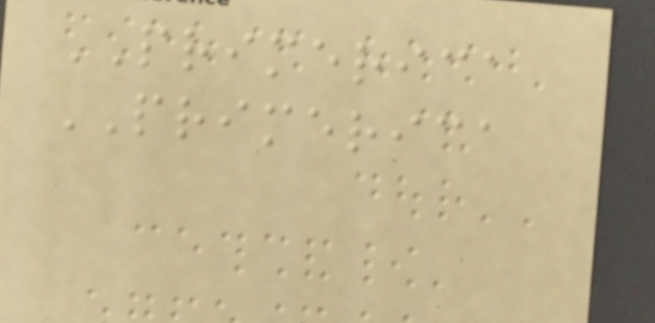PRIMERICA
PRIMERICA
